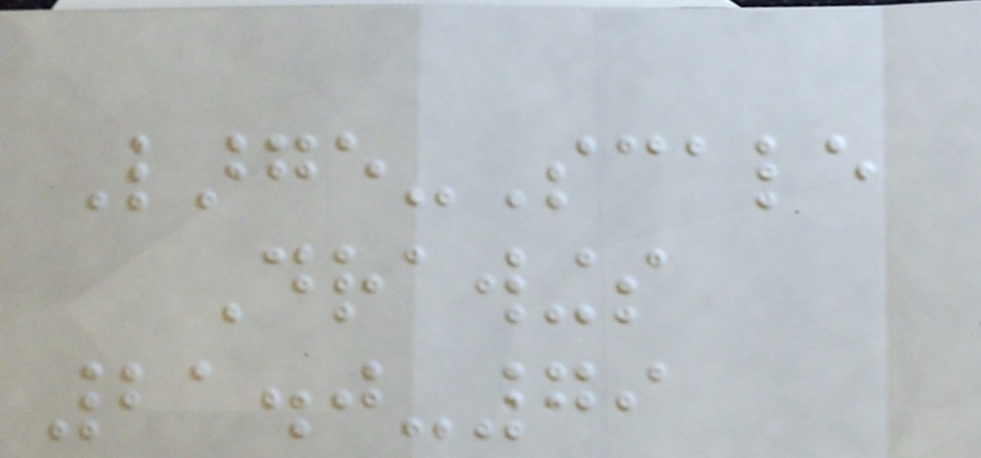Large-Scale
Drawings
21.0-79
